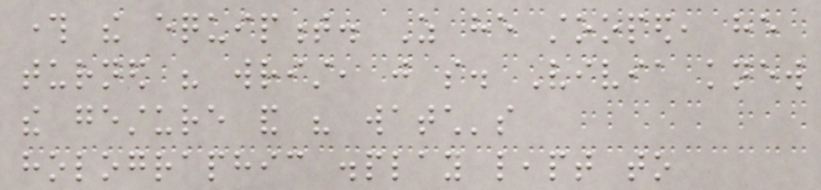through the equipment. As he stooped, he
turned his wrist, just so. Vivia knew
the gesture and his watch's
holographic display leapt to
